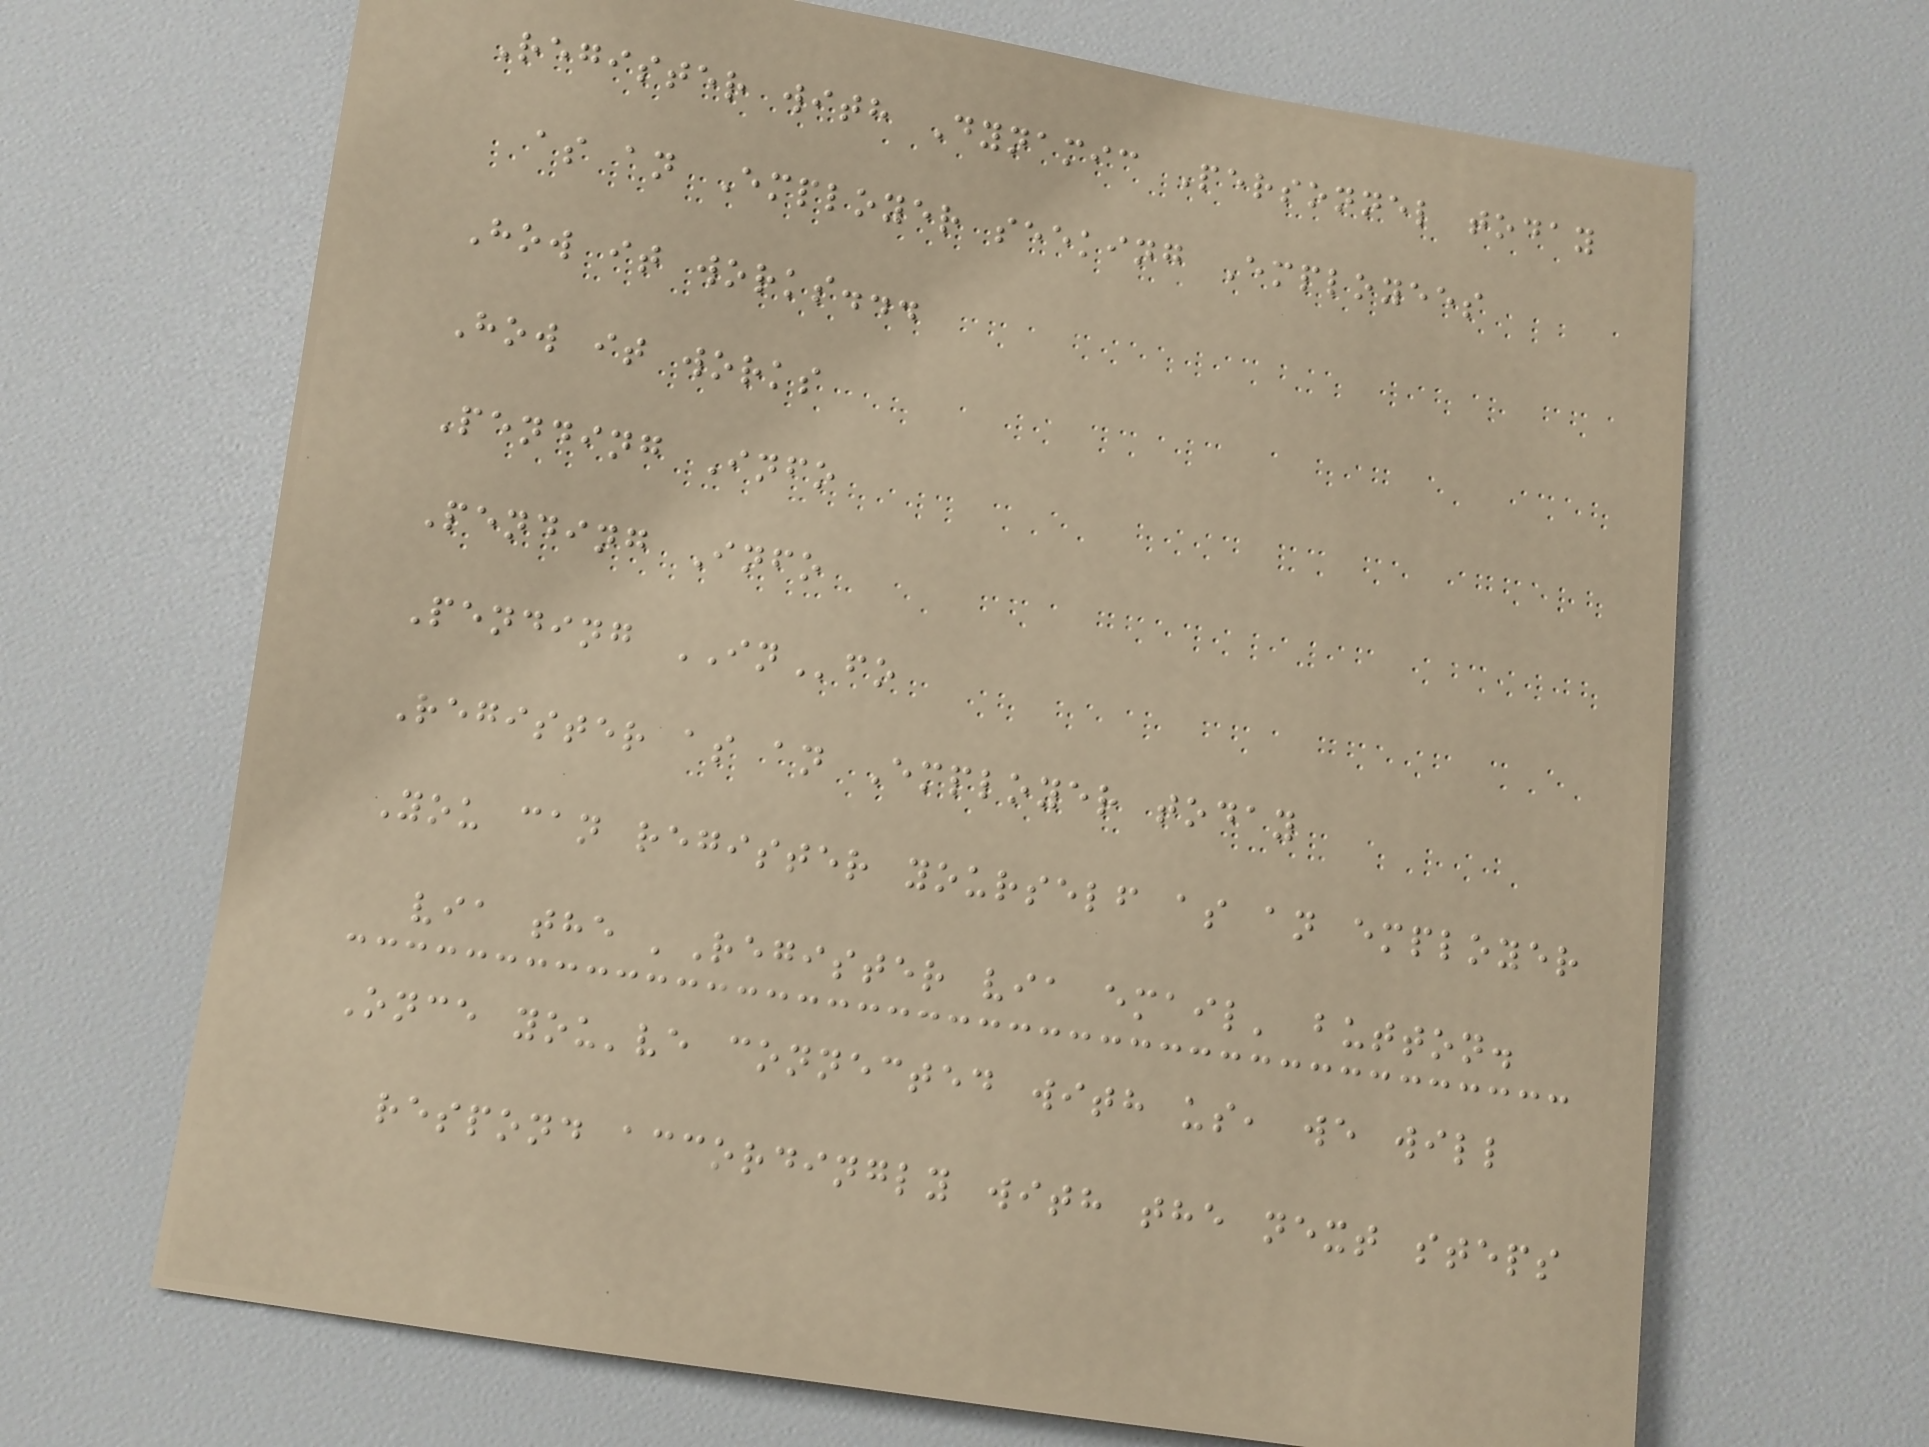Register with Dynamic Personnel today
as an Employer seeking Employees
How it works...
How it works
Pending Info
Pending Info
Pending INfo
Register as an Employer today
You can register yourself as an employer
via the 'Register via email' button.
Once you've connected with us, we will
respond accordingly with the next steps
